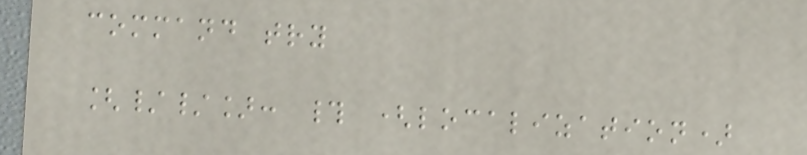command try
[//]: # (localization)
